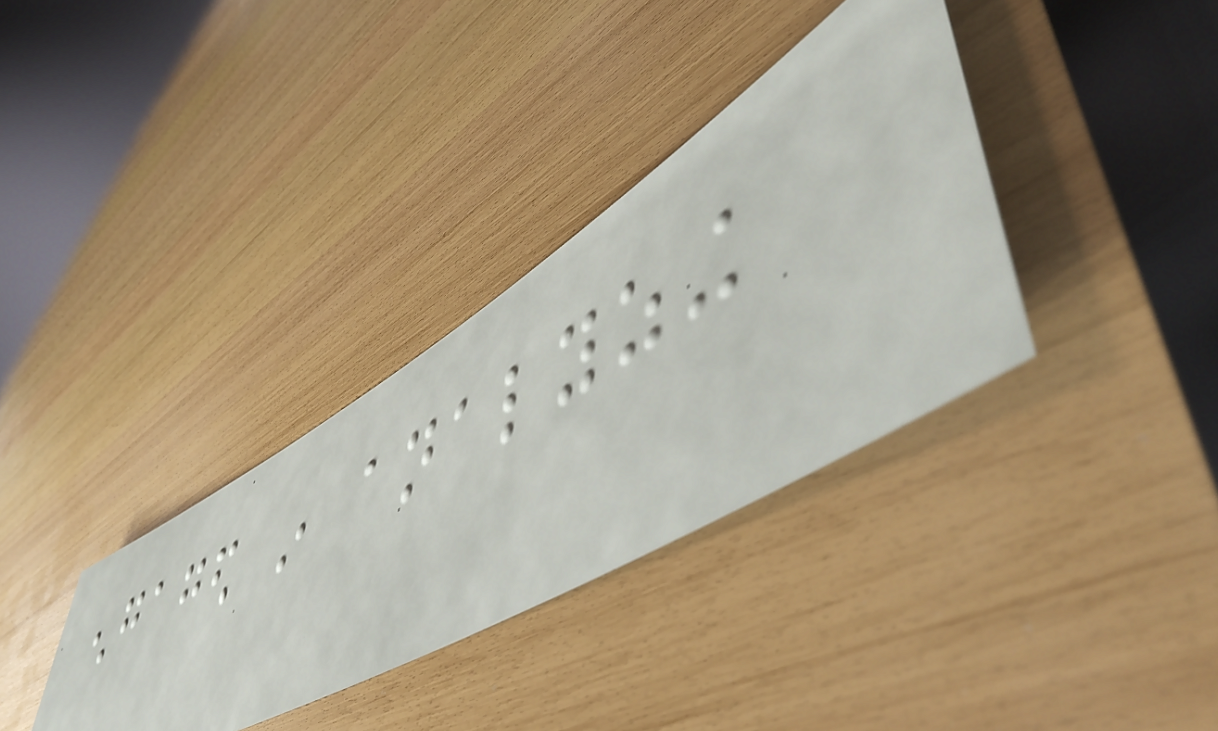engaged in analyzing
